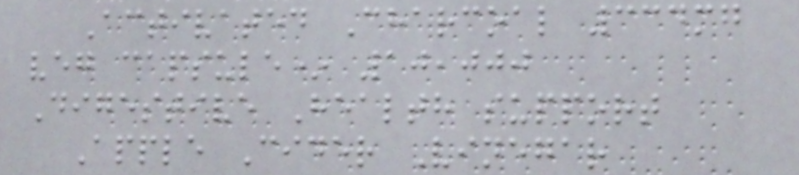Activated Charcoal 334mg
veg capsule* 10,000
Digestive Health support
Apple Cider Vinegar
